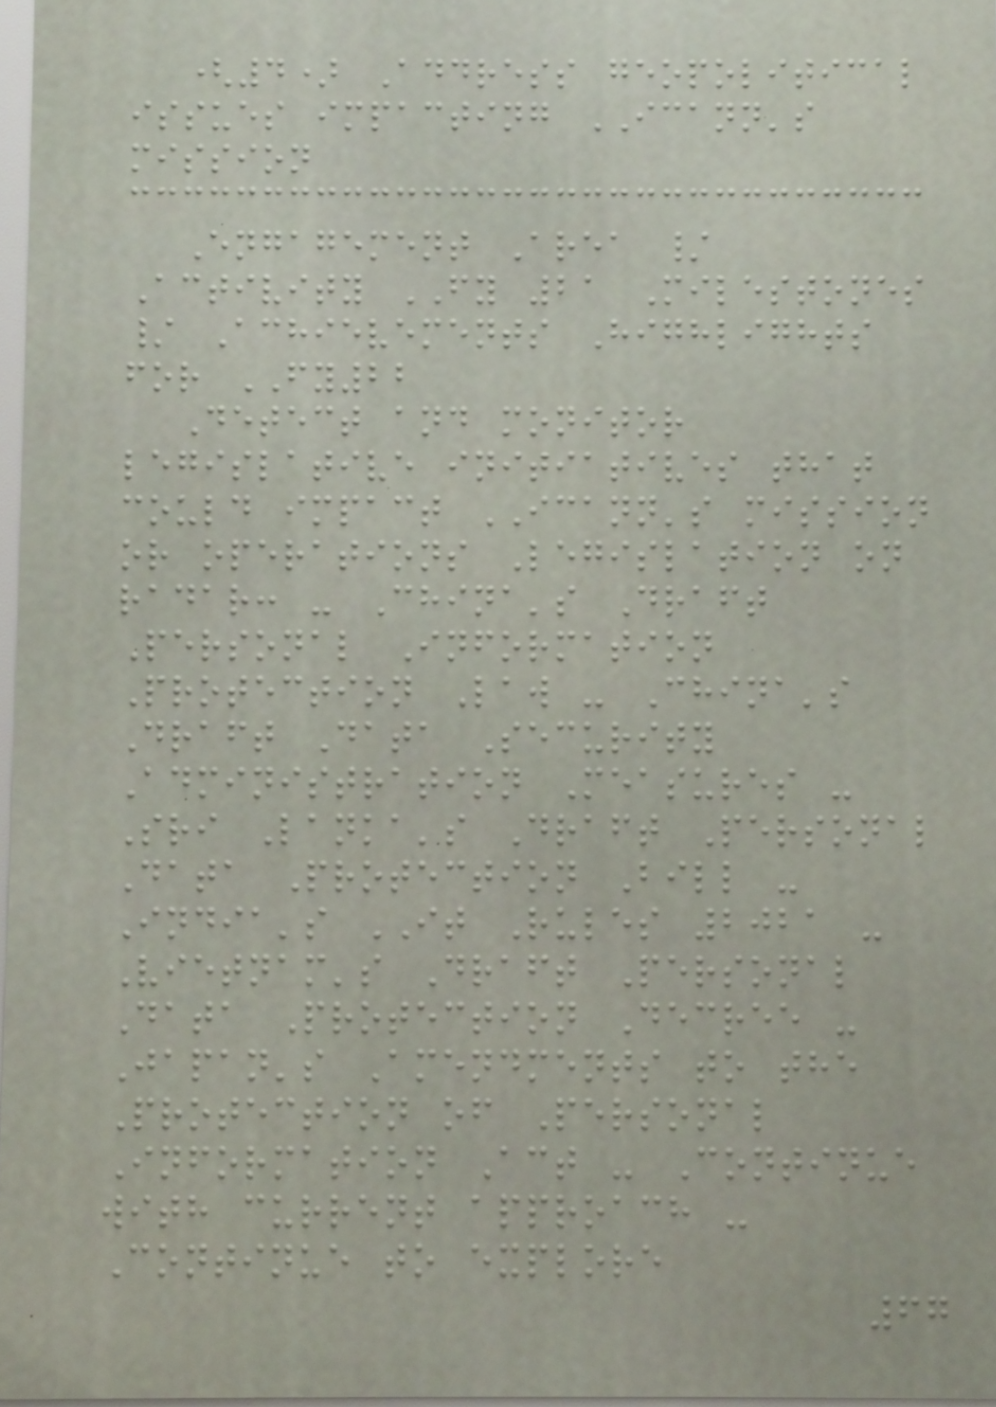(4) Address geopolitical
issues impacting ICANN's
mission
Engagement Area /
Activity FY 21 Milestones
/ Achievements Highlights
for FY22
Detect and monitor
legislative initiatives that
could impact ICANN's mission
or operations Legislation on
radar: - China's Draft
Personal Information
Protection Law - China's
Draft Data Security
Administration Measures -
Sri Lanka's Draft Personal
Data Protection Bill -
India's IT Rules 2021 -
Vietnam's Draft Personal
Data Protection Decree -
Japan's Amendments to the
Protection of Personal
Information Act - Continue
with current approach -
Continue to explore
67
